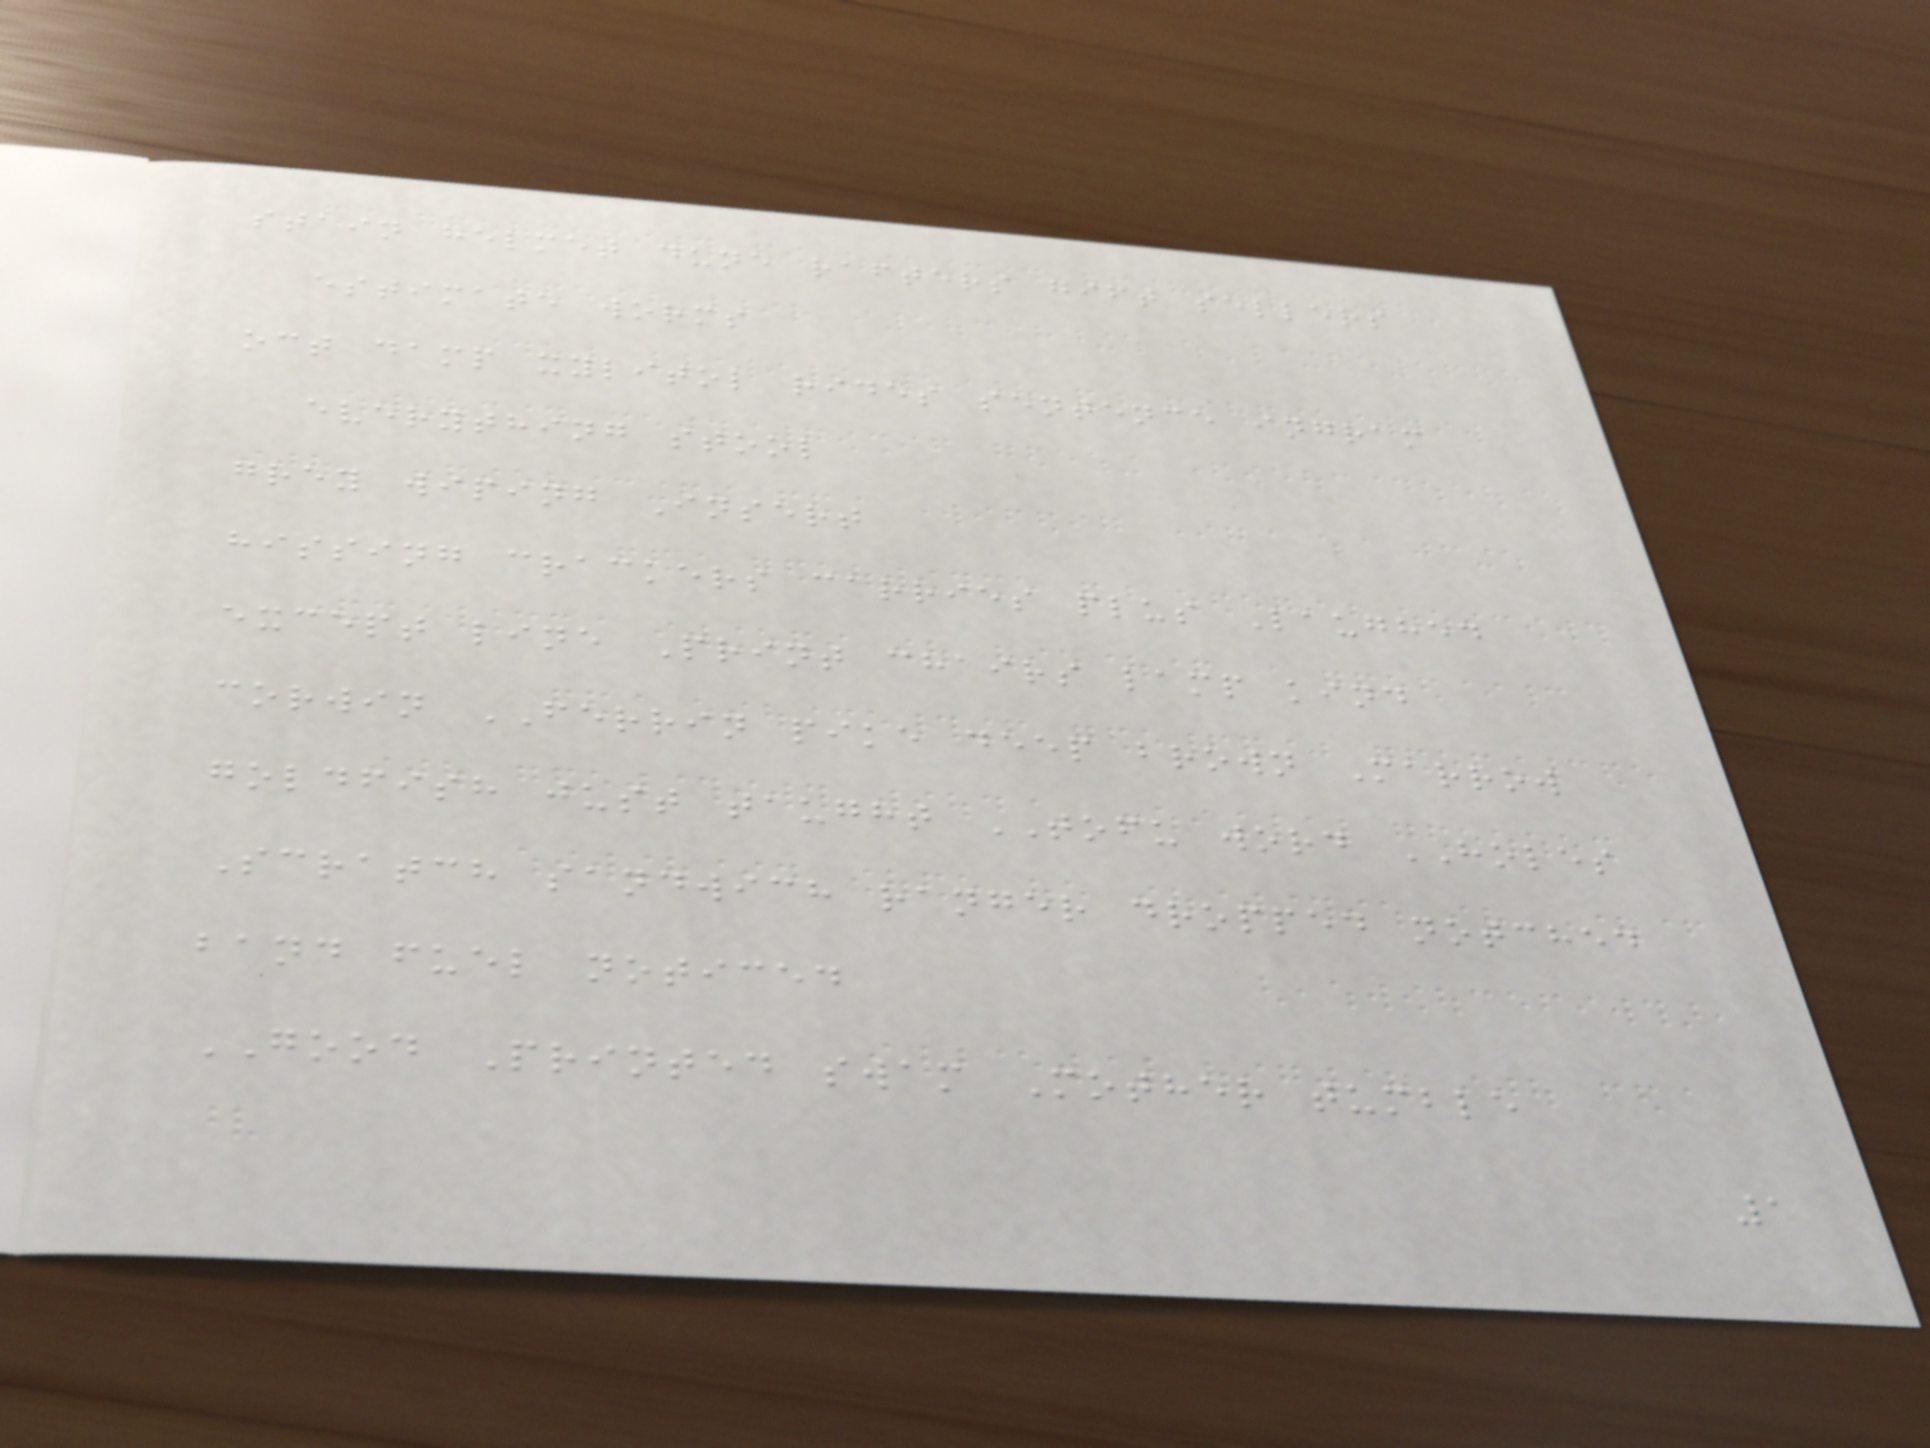stain helmet dune rafters gift sellers
estimate worms
oct damp xylitol rides sentence ingram
everything stool
grey wiping Insert
hissing crackers carries plus Laughed
except line Print chairs lamp kind
corwin FERRIN pike deep brown Marrow
goldfish just taught TOFU word HOLES
Scratch sandwich ranger dropped notched
band fuel noticed
GOOD Printed swam Mother tumble
1
